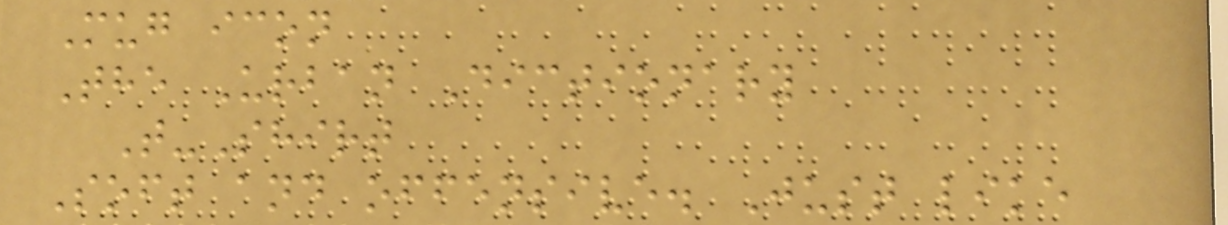Mug icon
The Urban Dictionary
T-Shirt
Soft and offensive. Just like
